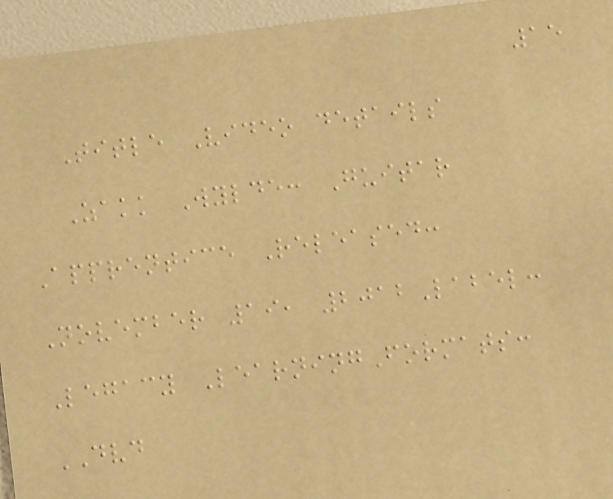15
Title Video details
Zakk Wylde: Guitar
Apprentice Released:
November 19, 2012Label:
Legacy LearningFormats:
DVD
